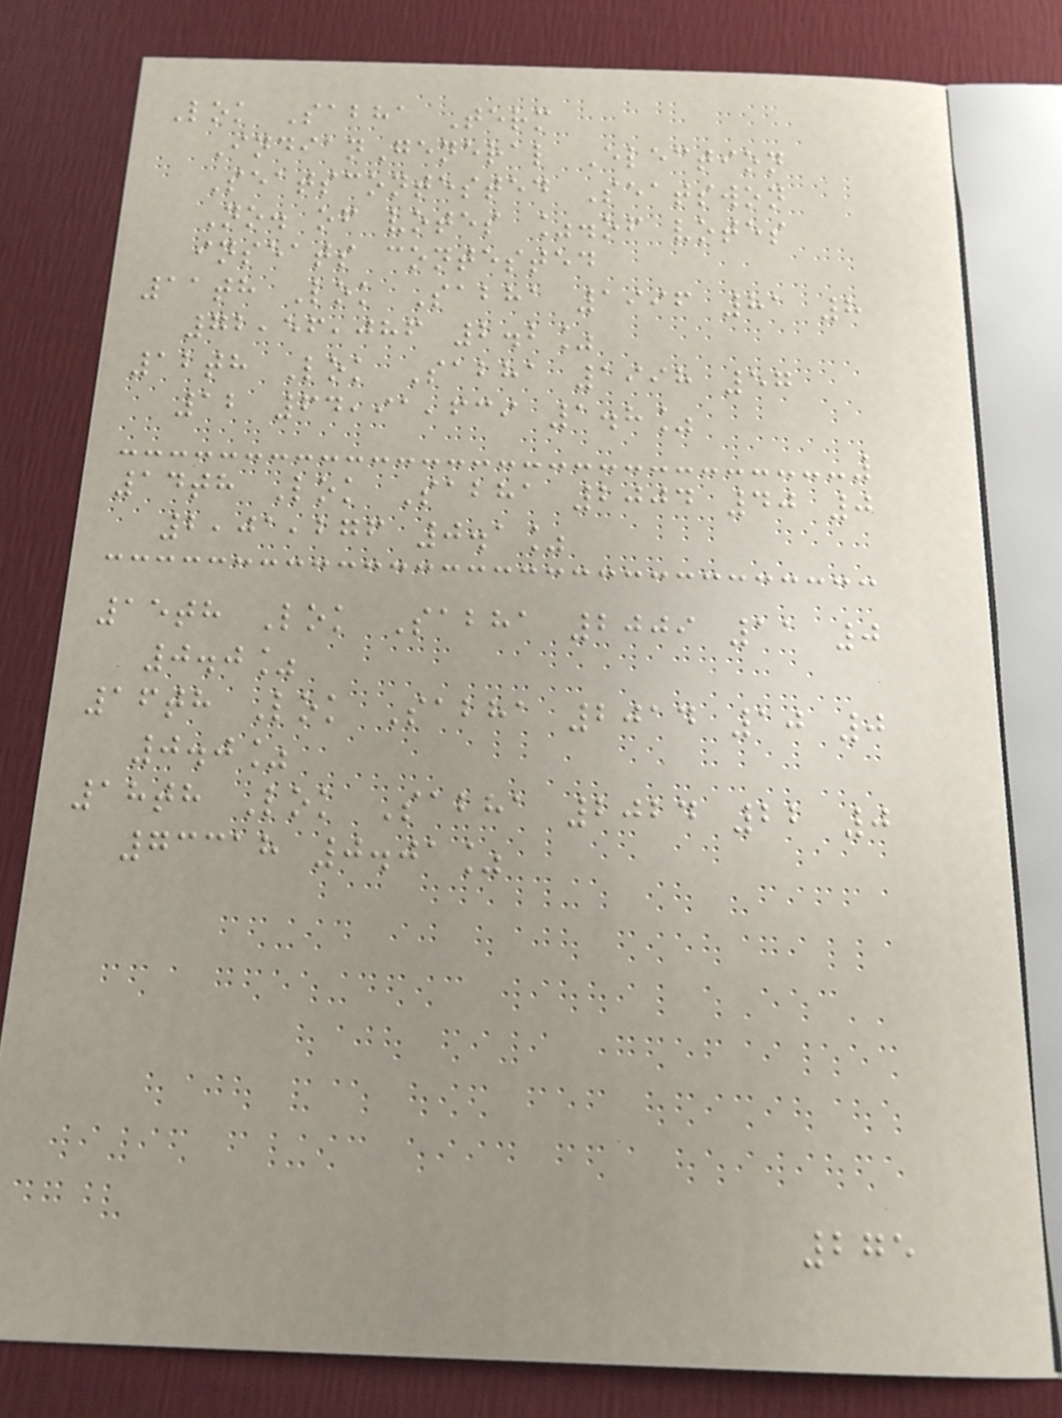Lok Sabha Term
IndianGeneral Election
Seatscontested Seatswon
No. of votes %.of votes
inseats contested
11th Lok Sabha 1996 81 8
72,56,086 2.2%
12th Lok Sabha 1998 57
12 64,91,639 1.8%
14th Lok Sabha 2004 40 0
2,01,276 0.1%
15th Lok Sabha 2009 11 0
0.0%
16th Lok Sabha 2014 10 0
0.0%
18th Lok Sabha 2024 22 0
73318 0.01%
275
